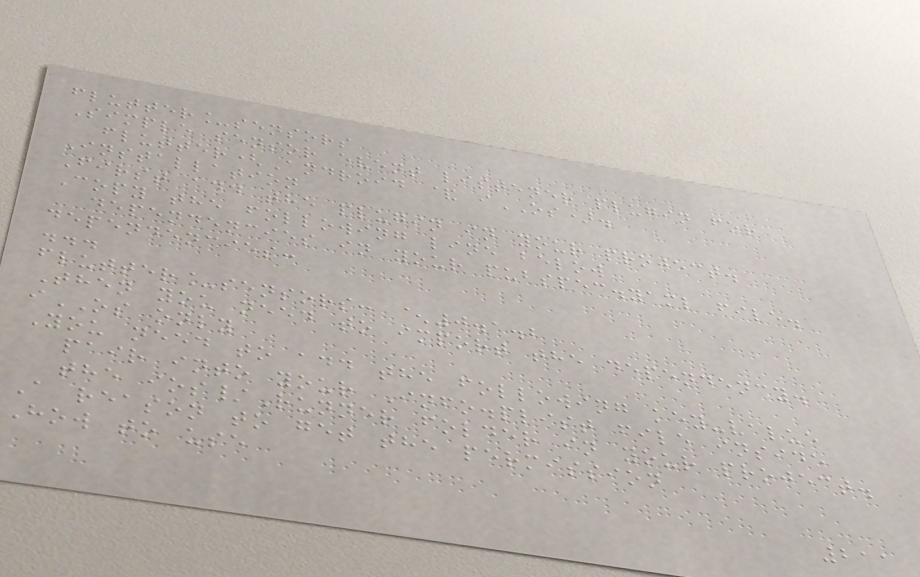flutter_sensors
Simple sensor event listener plugin for
flutter(Android & iOS).
Installation
First add the plugin in your project.
Copy the following line below
dependencies in your pubspec.yaml file.
dependencies:
...
flutter_sensors: ^0.1.2
Then you need to import the dependency.
iOS only
You need to add the following key-value
pair into your Info.plist file inside
the ios/Runner folder in your project.
A reason to get the permission
How to use
211
